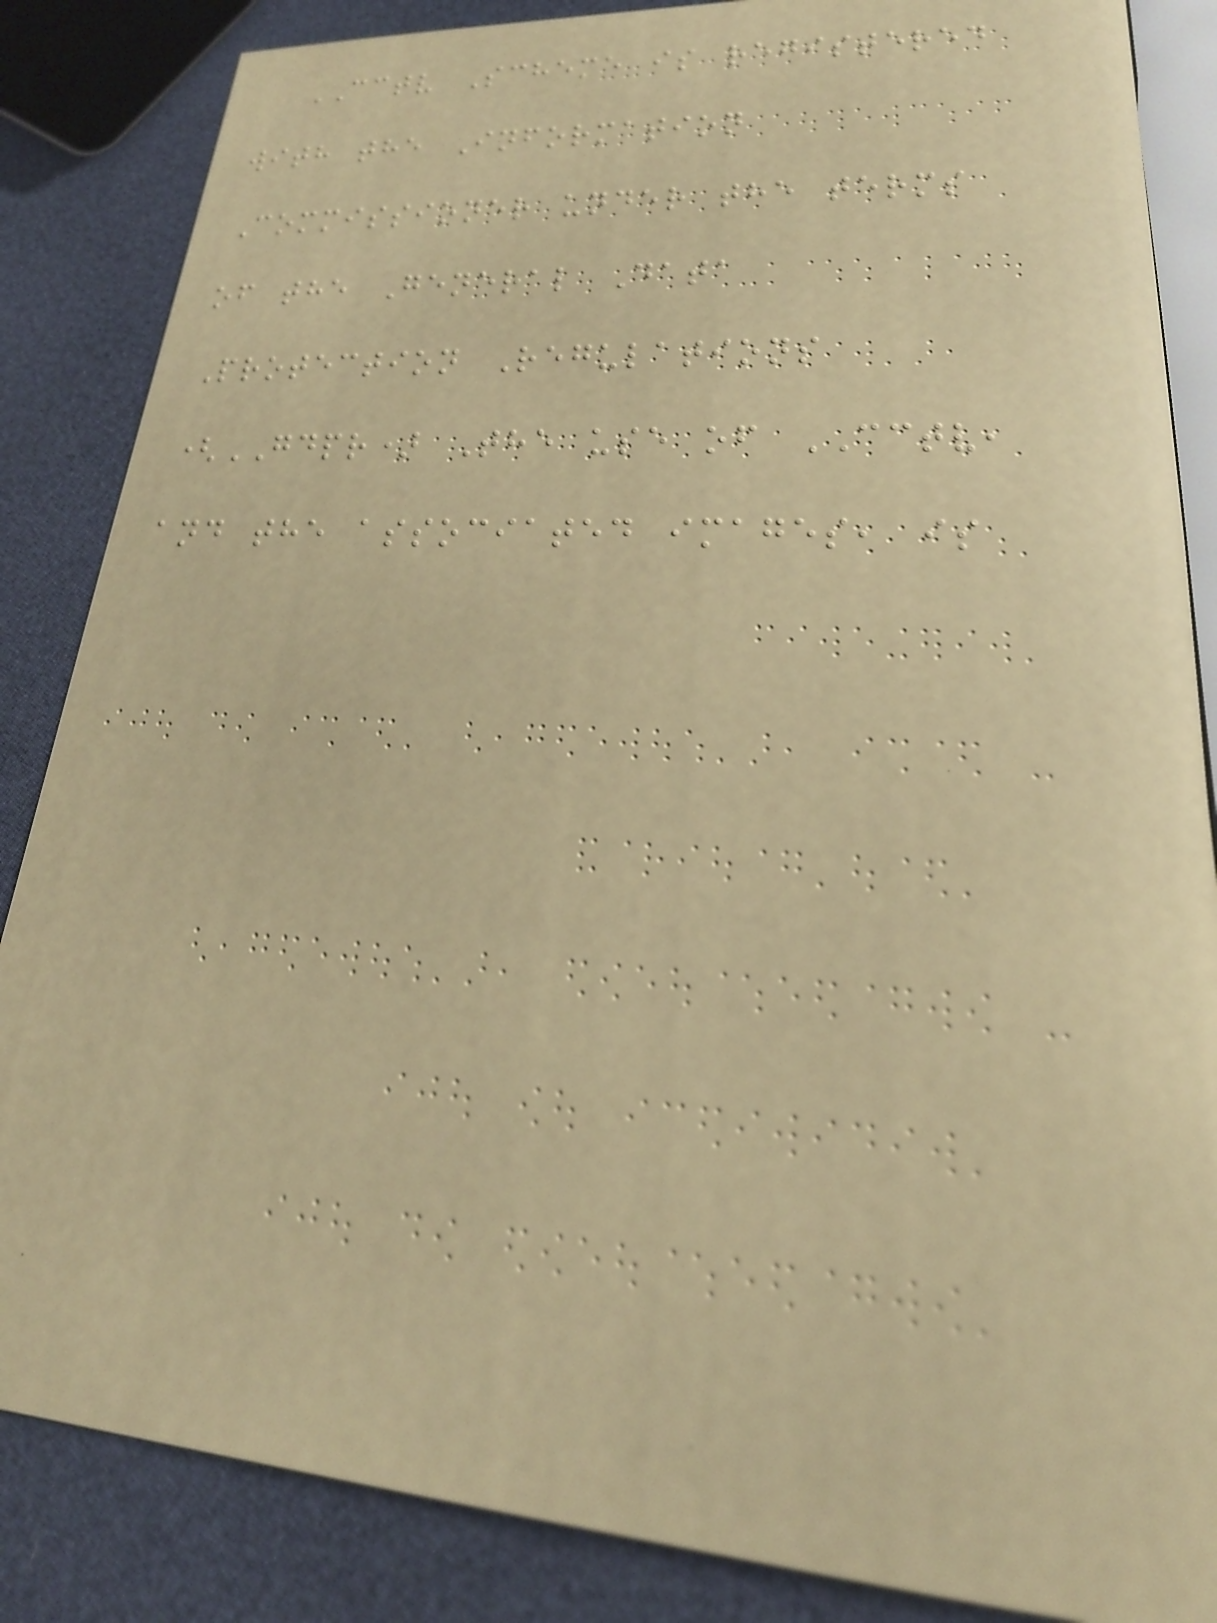CCTV Scheme is registered
with the Information
Commissioner under the terms
of the General Data
Protection Regulations
(GDPR) The use of CCTV,
and the associated images, is
